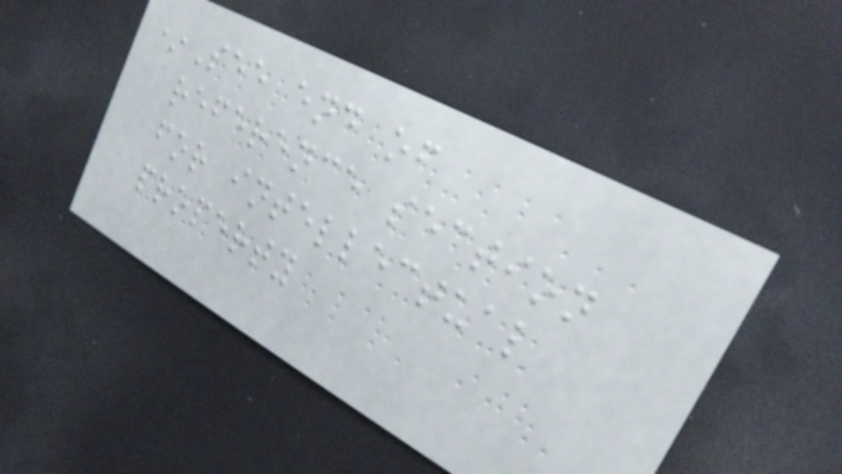*See end of
reference section
for intellectual
property
